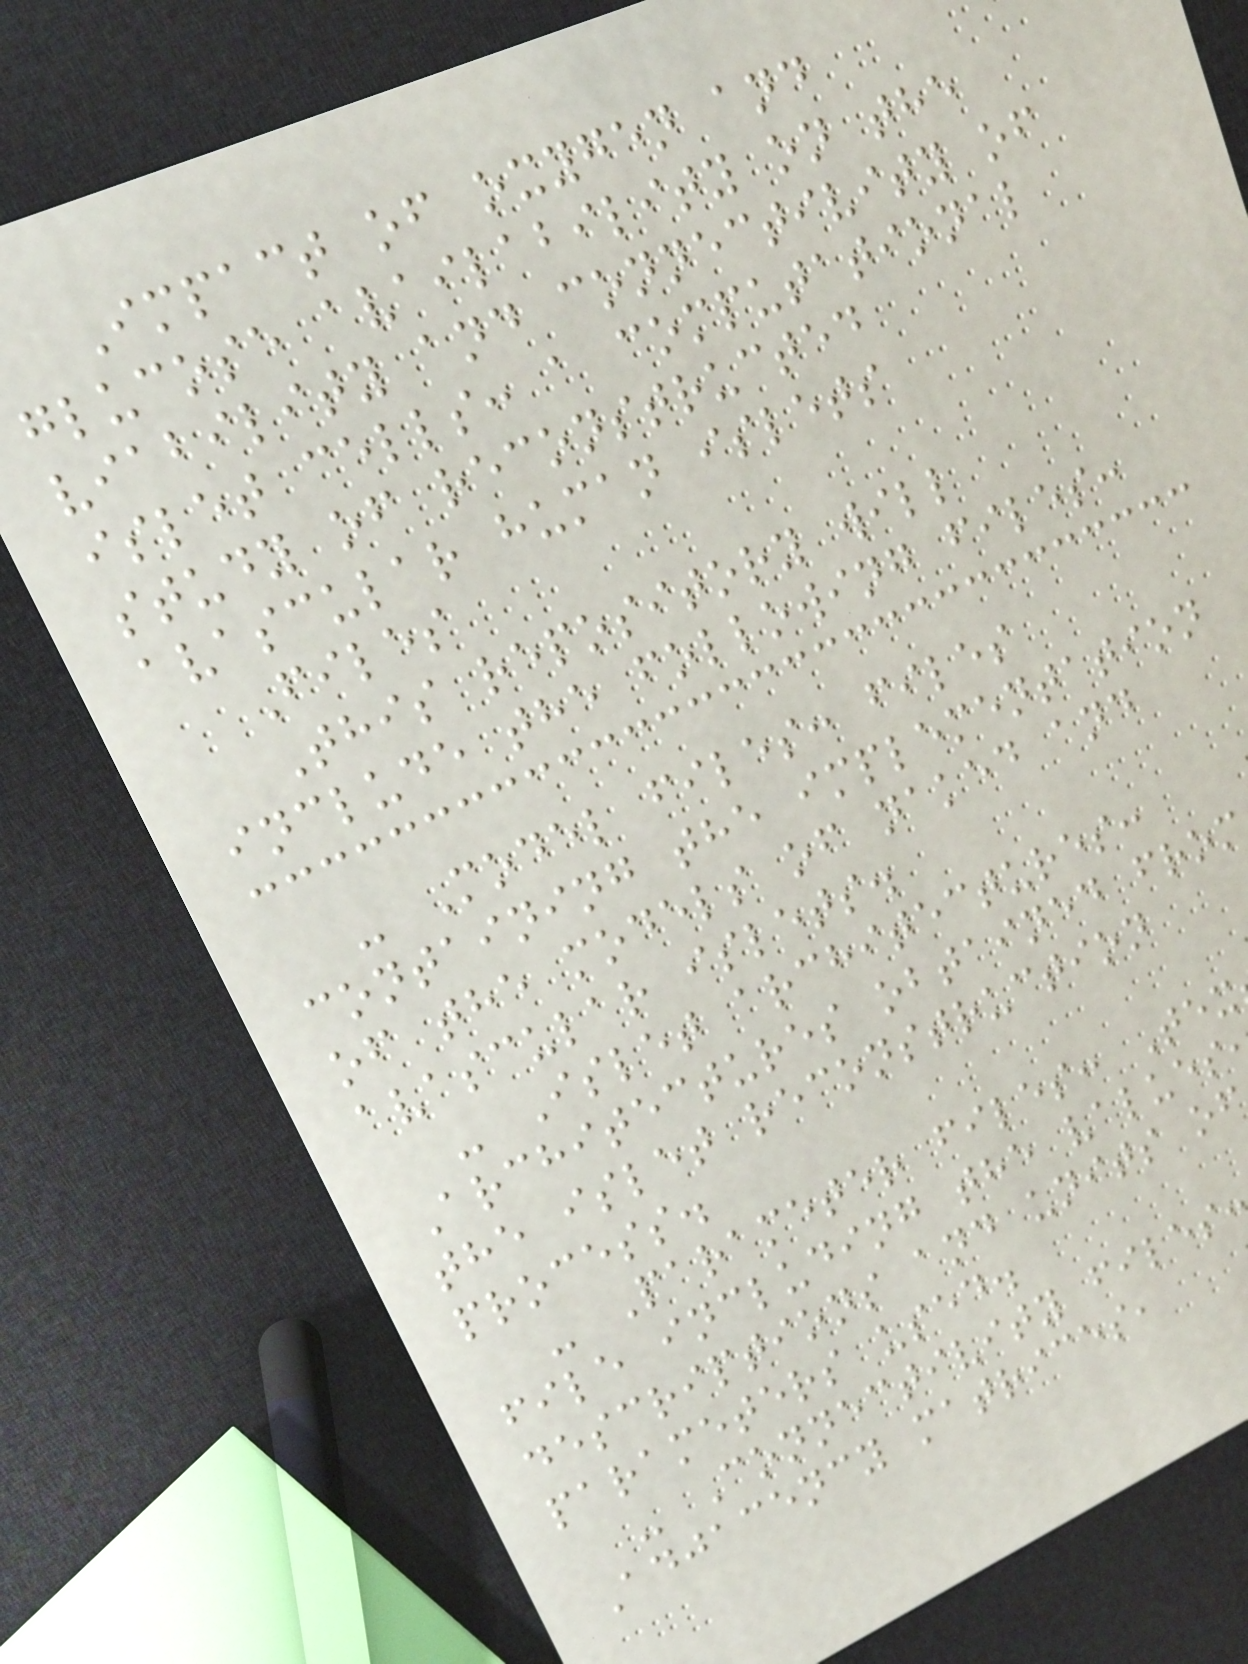Impact of oxygen and
glucose availability on the
viability and connectivity of
islet cells: a computational
study of reconstructed
avascular human islets
Files
This repository will
include the following files:
- Model files: files
containing the implementation
of the models of naked and
avascular islets.
- Islet architectures:
Architectures obtained from
the islet reconstruction
process.
- Parameter files: Tex
file including the values
descriptions and units of
parameters used.
- Connectivity files
Adjacency matrices,
